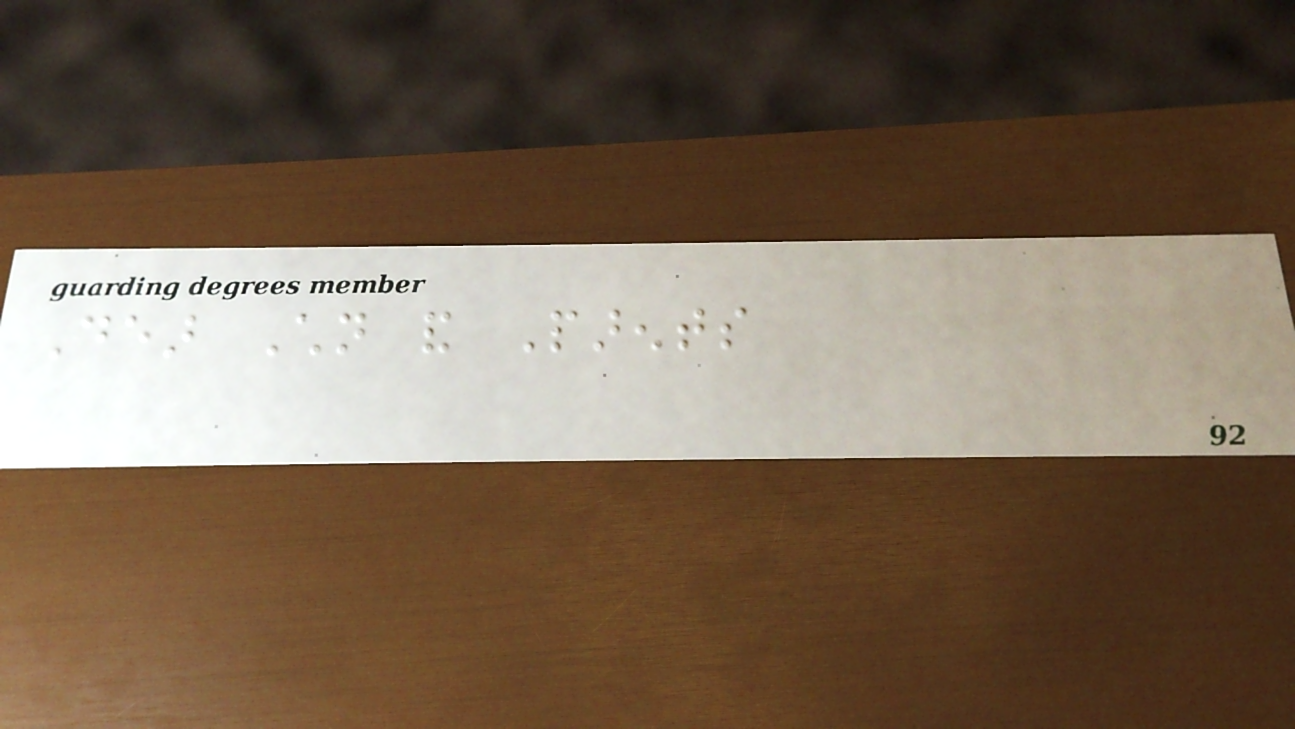Dear Children and Parents
